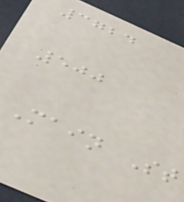3724
500
Main St
